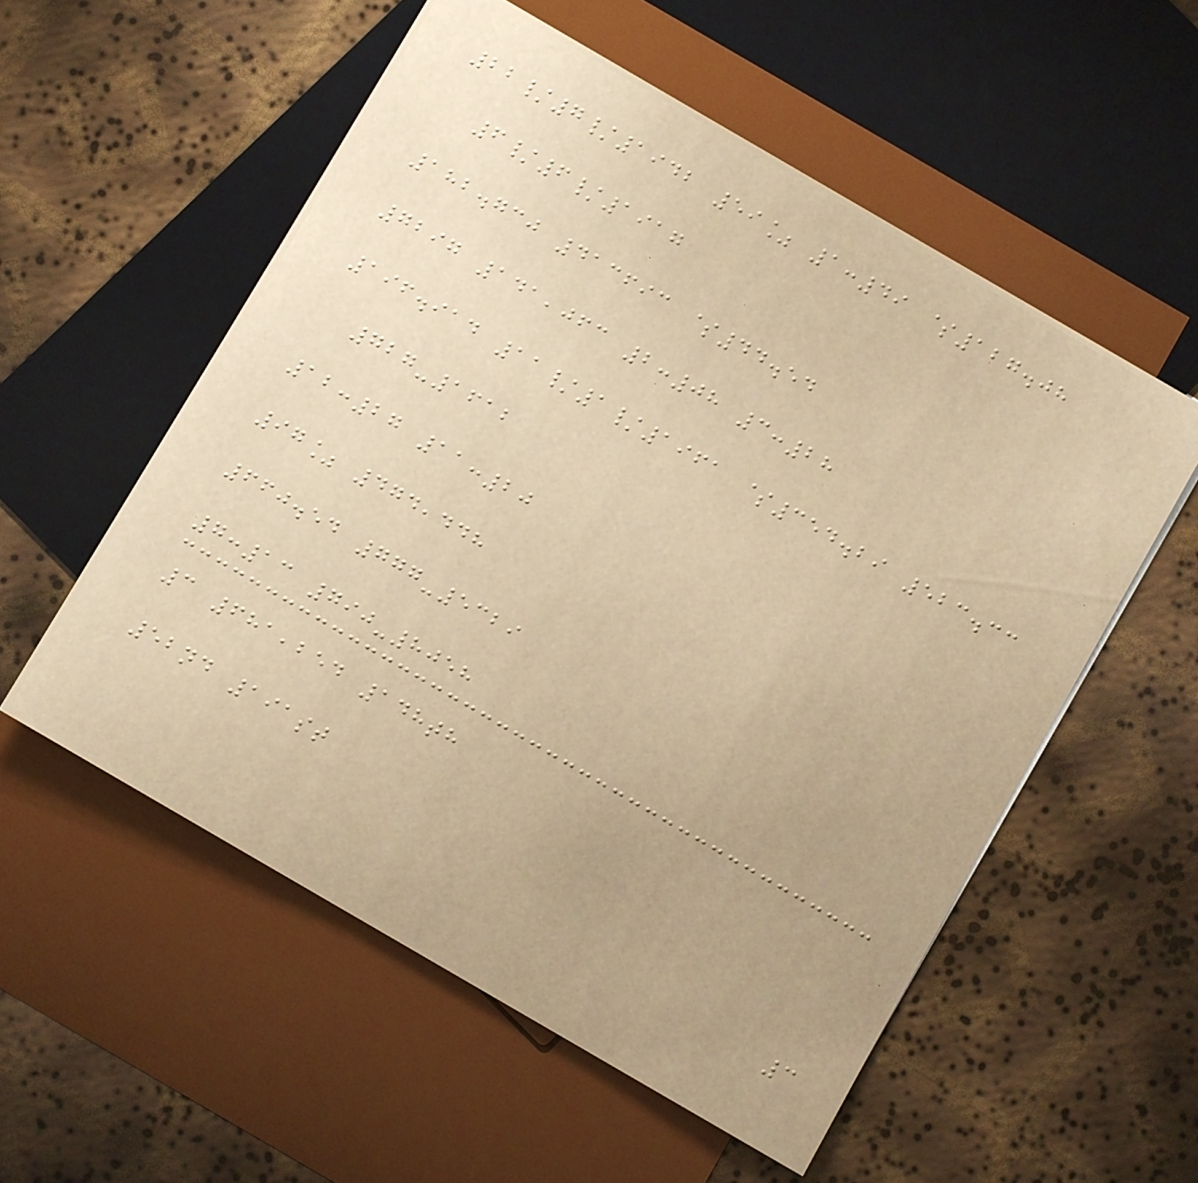22/7/1942 59% 1:49 $127.08
6/6/1917
182.730 413693 $44.54
7297 141,063 2:08 3:28
196.914 11/1/1961 $354.29 523.33
727-1612
12:27 11:20
97% 474,448
660.54 777-5329
7:13 790-8058
3 681,254 148th
52nd 191st
3
